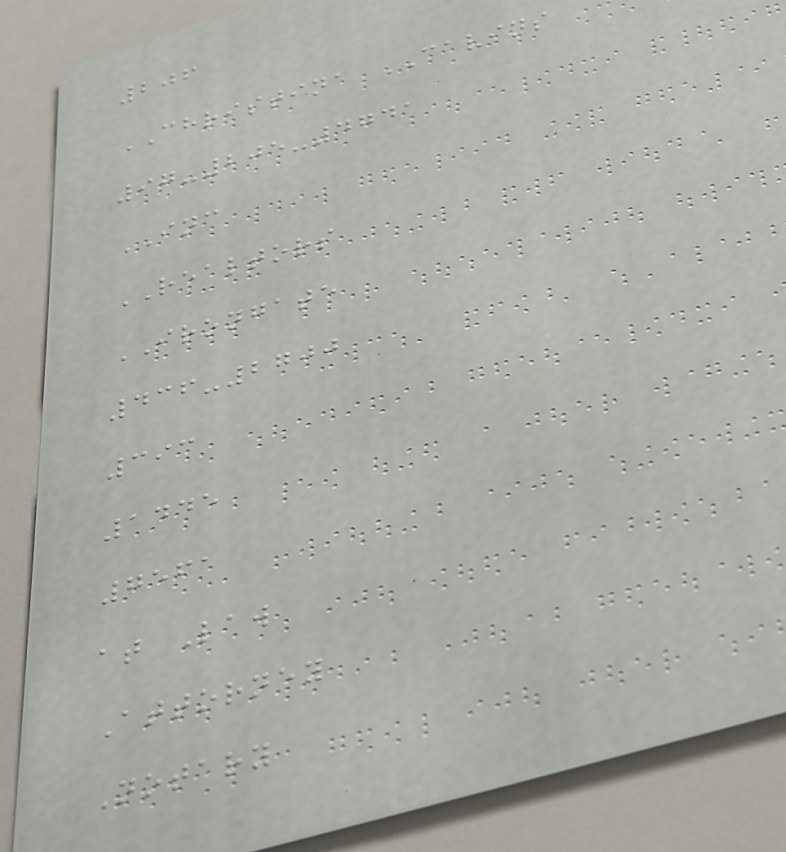206
CHRISTINA CAVINS
97-205-4741
INC
REALTORS
IRONGATE
436-2700
393
1445
7561
at Law
Attorney
Notary
